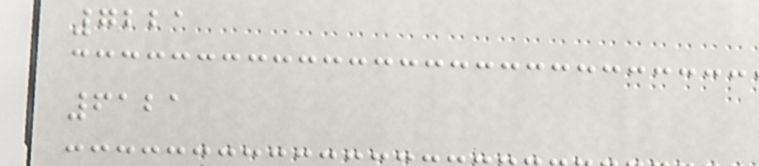7221
6121
